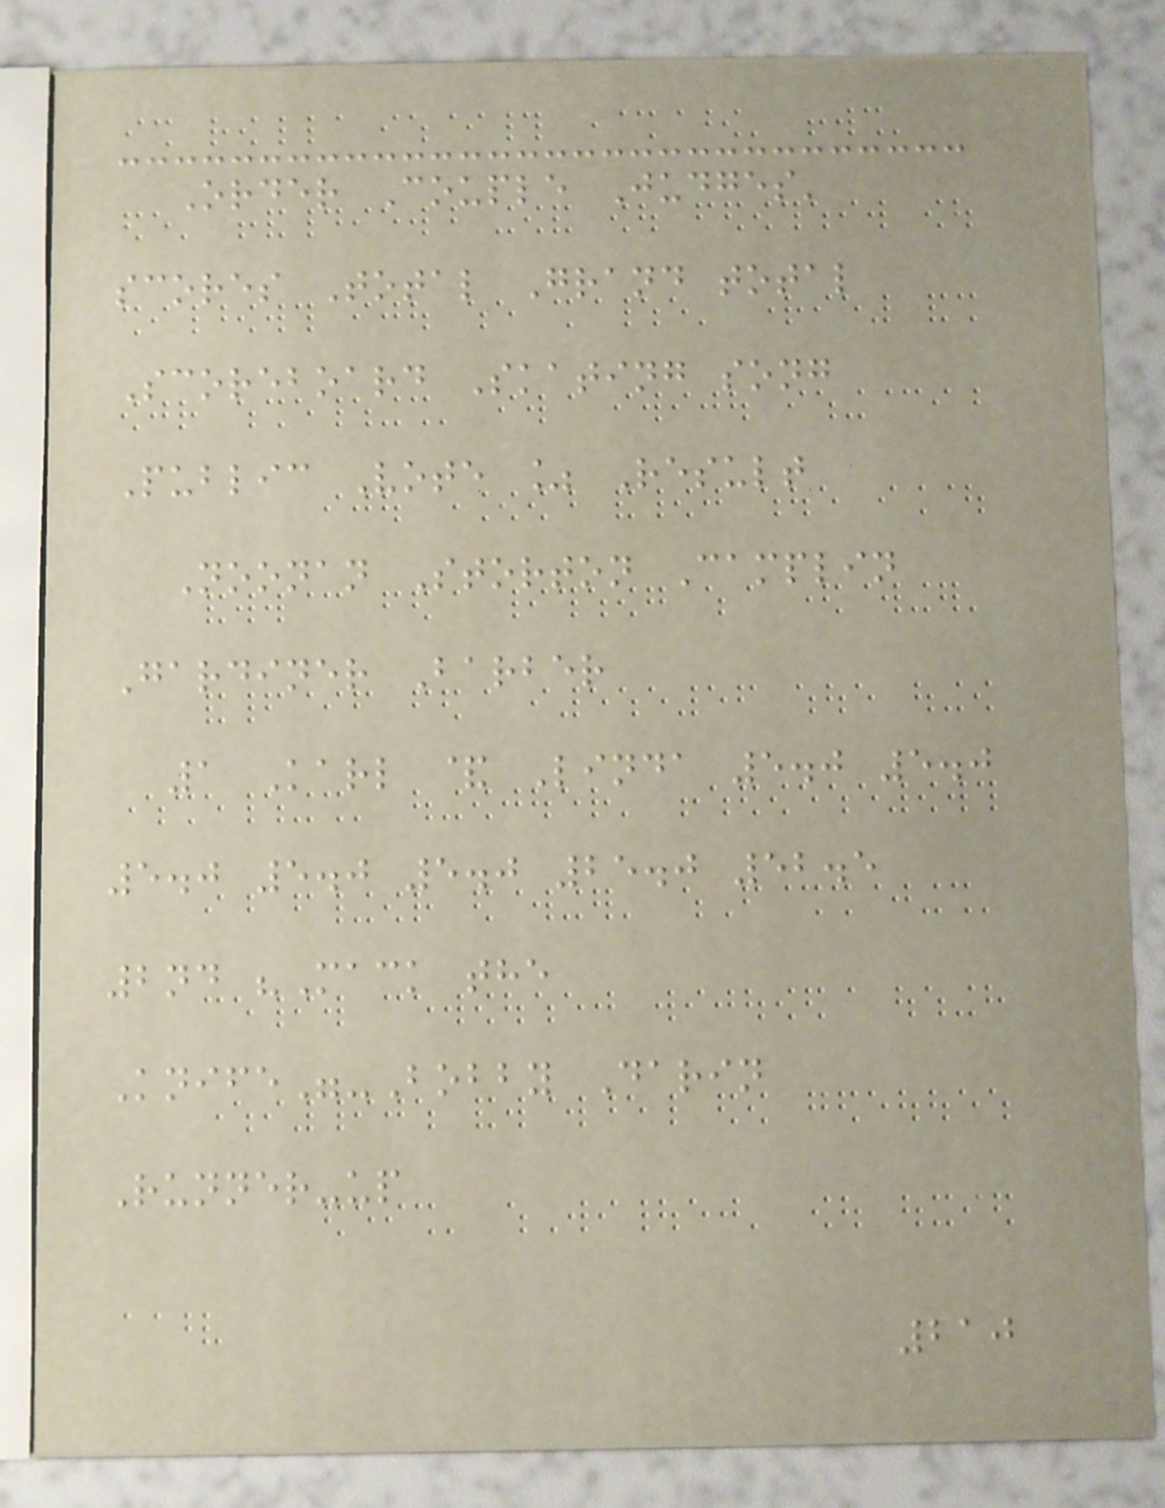Order Couple Judges'
scores Total Grand total
Scoreboard Skating song
Public Vote % Result
Noonan Storton Camplin
Gardiner Barber
1 Karl & Linda 5.0 5.0
5.0 5.0 5.0 25.0 52.5
2nd "Mack the
Knife"-Bobby Darin
Runner-up
210
